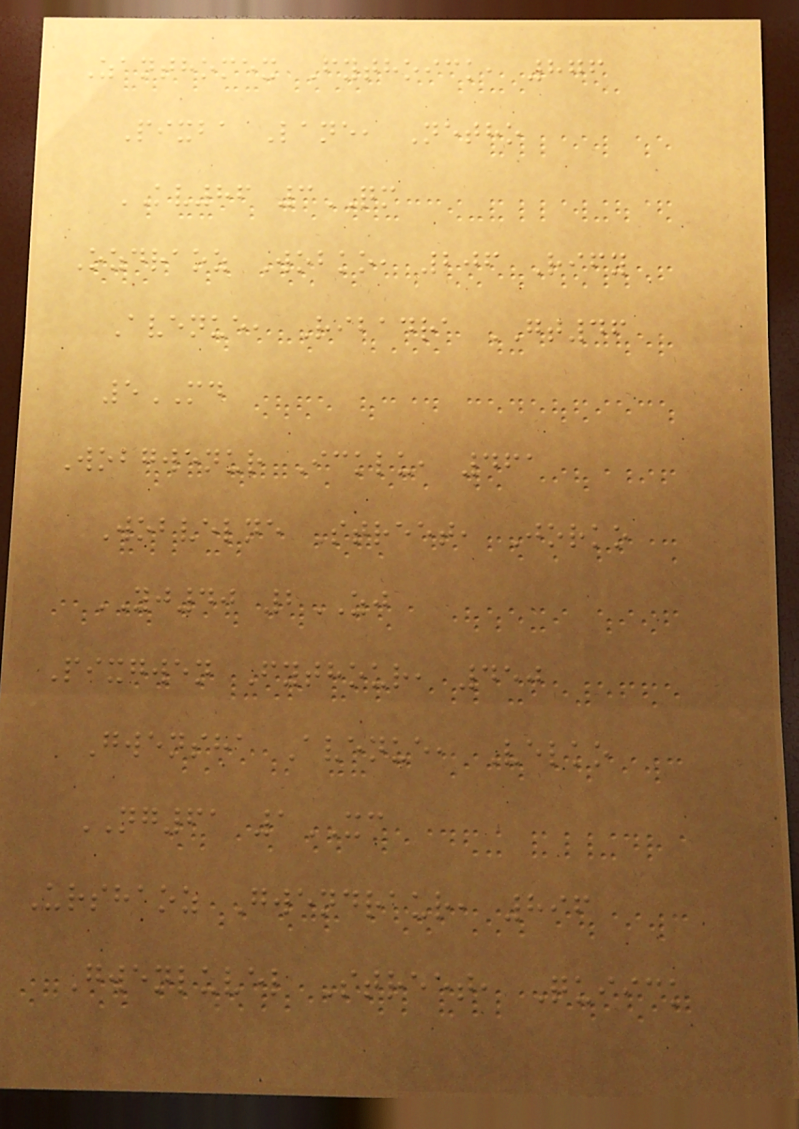Zanthomex Fythoick, 876
Pixba Lane, Netho
KV86 3QM
Ozdraoz Wobko, 206 Rify
Avenue, Ribadra GT46
5MD
Wobgwenur Icklu, 461
Wobvelne Street, Jorko
YJ40 2ZJ
Pixgwen Fythour, 450
Gwensha Avenue, Velko
NG61 1XC
Urshaoz Gwendraur, 896
Gwenluvel Street, Quiick
